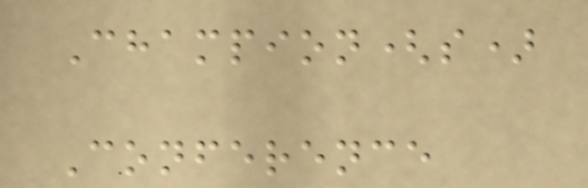Champion(s)
Conference
